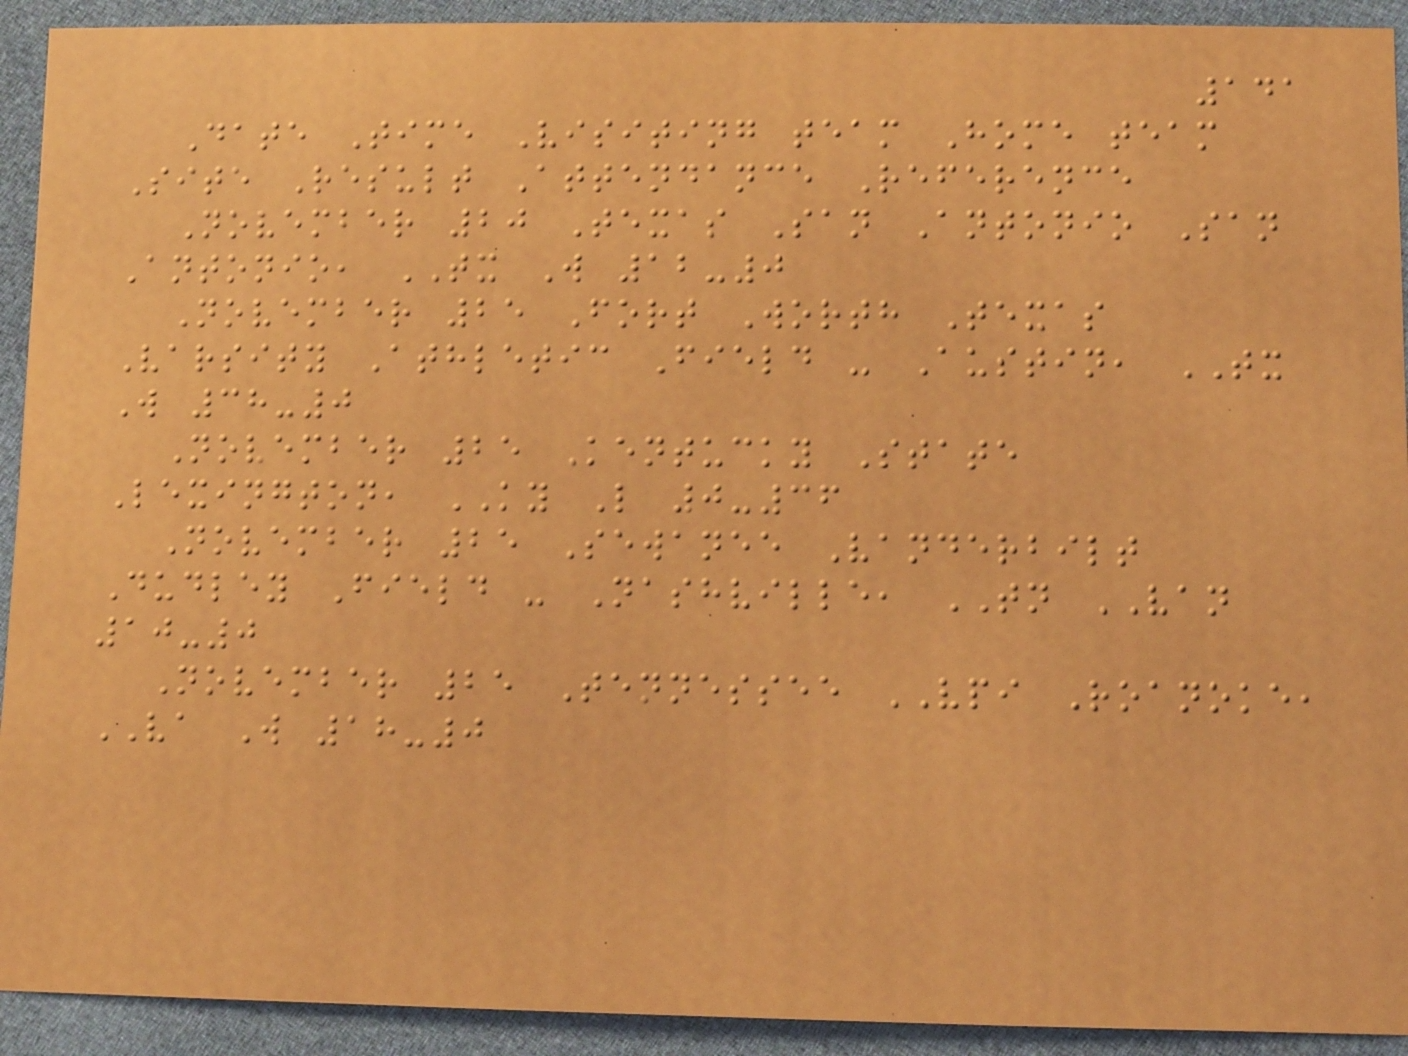141
Date Time Visiting team Home team
Site Result Attendance Reference
November 20 Texas San Antonio San
Antonio, TX W 12-0
November 25 Fort Worth Texas
Varsity Athletic Field - Austin, TX
W 38-0
November 25 Kentucky State
Lexington, KY L 0-36
November 25 Sewanee Vanderbilt
Dudley Field - Nashville, TN VAN
10-0
November 25 Tennessee VPI Roanoke,
VA W 18-0
